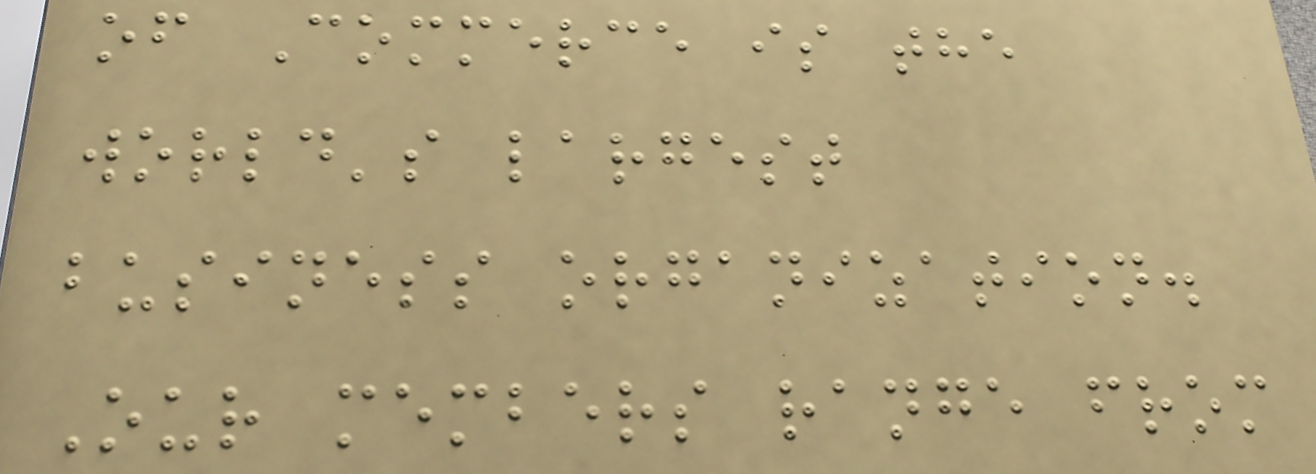of Commerce is the
world's largest
business organization.
Our members range from
